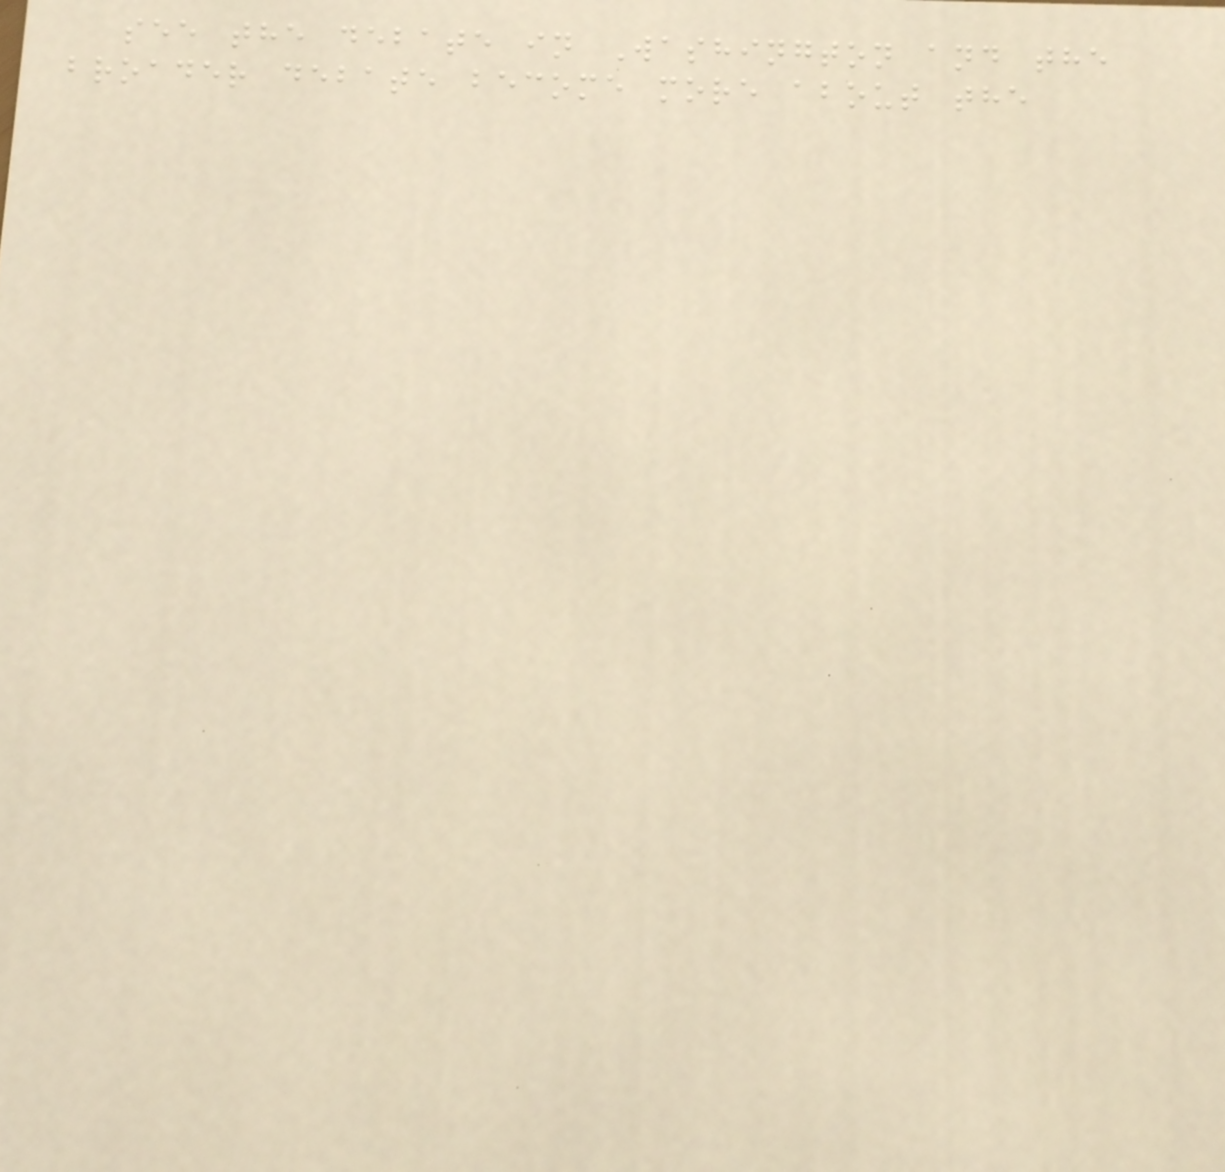see the debate in Washington and the
broader debate become more about the
